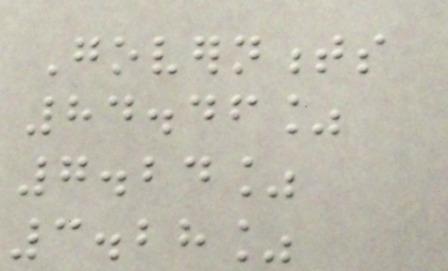Governments
84.46%
7.24%
3.28%
